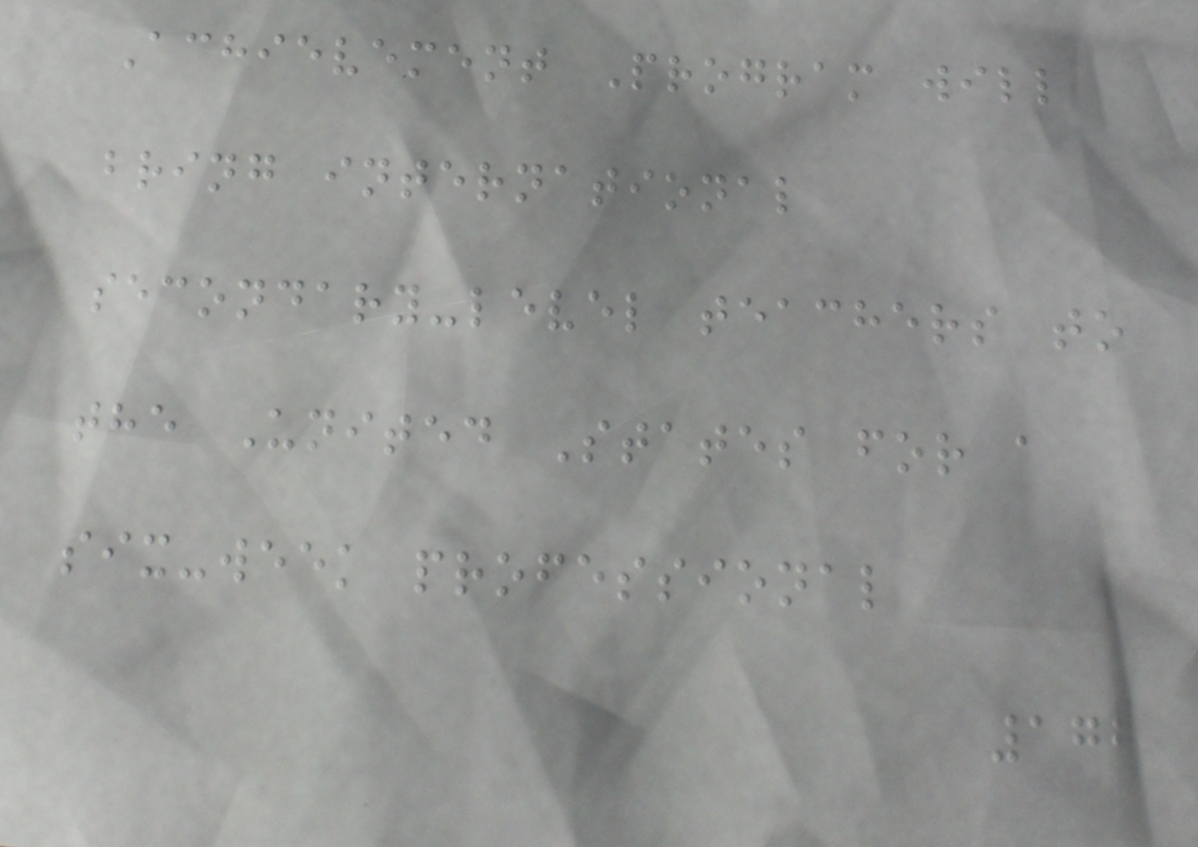Achievement Program will
bring international
secondary-level teachers to
the United States for a
six-week professional
172
